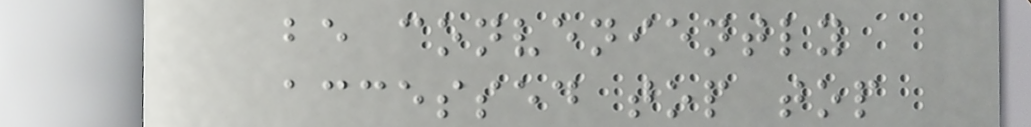be conveniently
accessed top top
